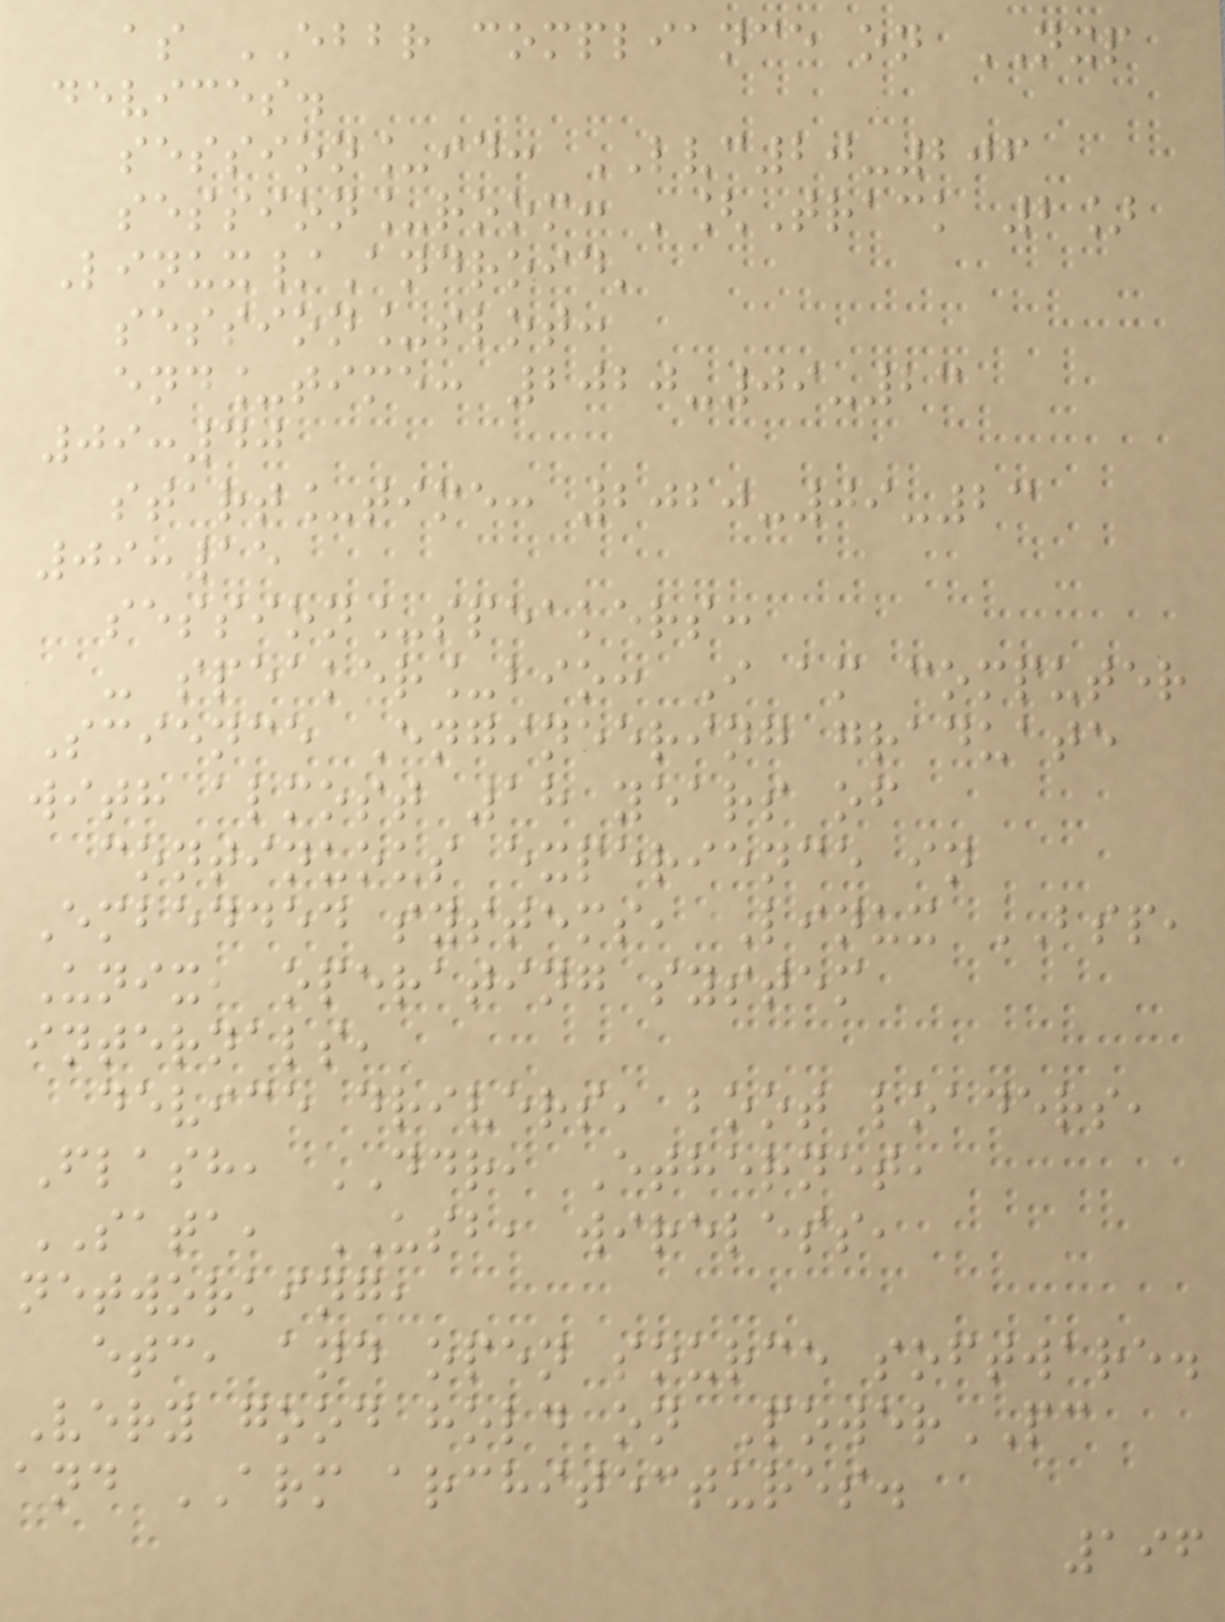as EBBR compliance on NXP
devices.
session_id: LVC20-206
session_room: '[Track 2]
Linux/Android'
session_slot:
end_time: 2020-09-23
09:40
start_time: 2020-09-23
09:15
session_speakers:
- speaker_bio: I am computer
Science Engineering graduate
with almost 18 years of
continuous experience in
Embedded systems, Linux BSP,
Unix, operating system
internals,
device drivers, boot loaders,
Flash, DDR, Ethernet,
SATA, USB, wireless,
networking,
etc, and open source software.
Very good hold on PowerPC
and ARM architectures.
196
